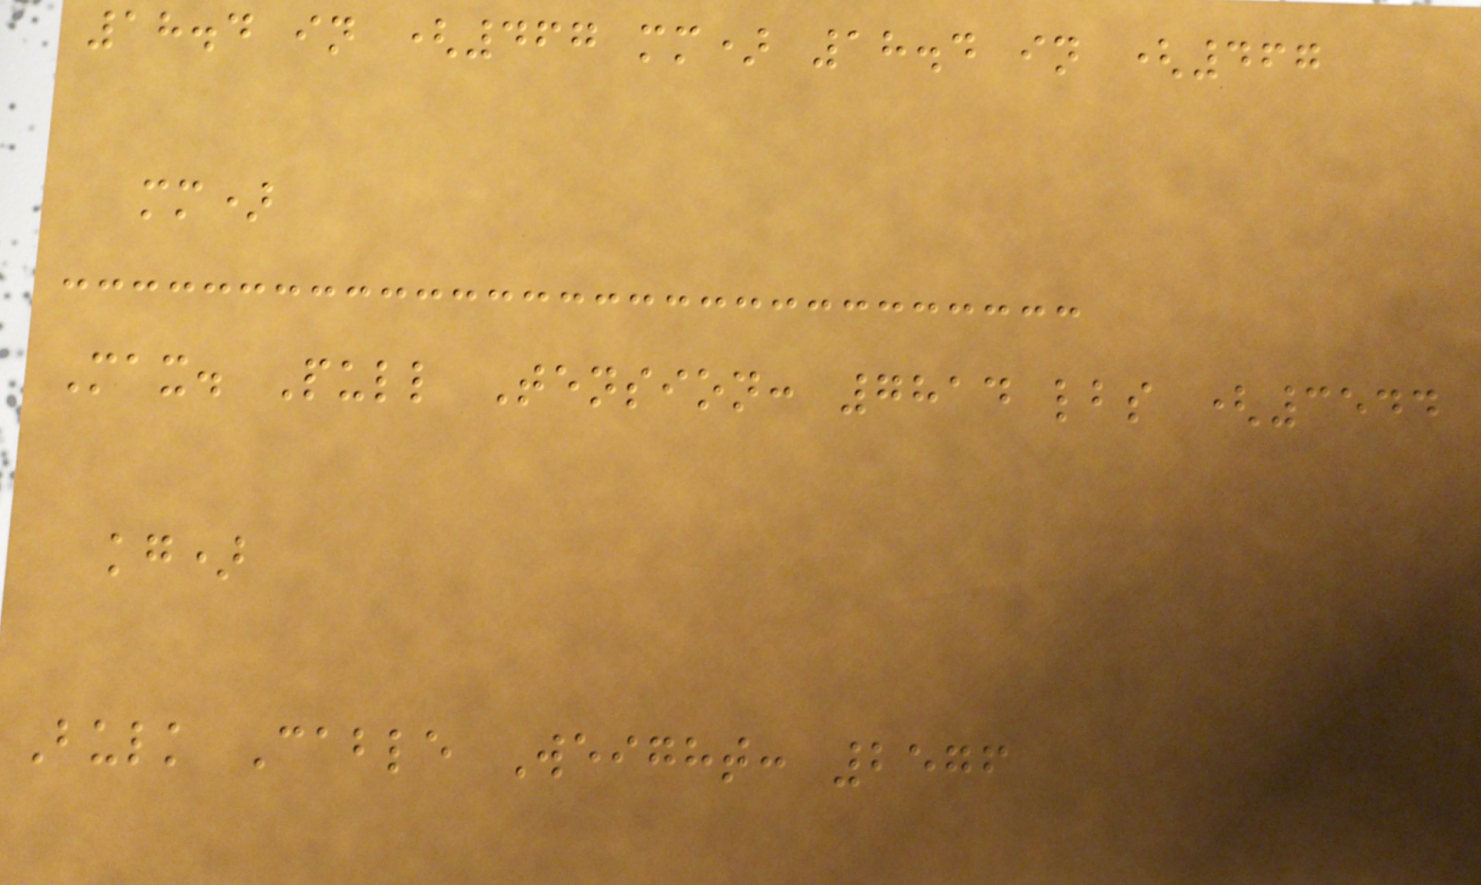18.4 in (467 mm) 18.4 in (467
mm)
Max. Pull Tension: 7814 lbs (3544
kg)
Bulk Cable Weight: 2576
